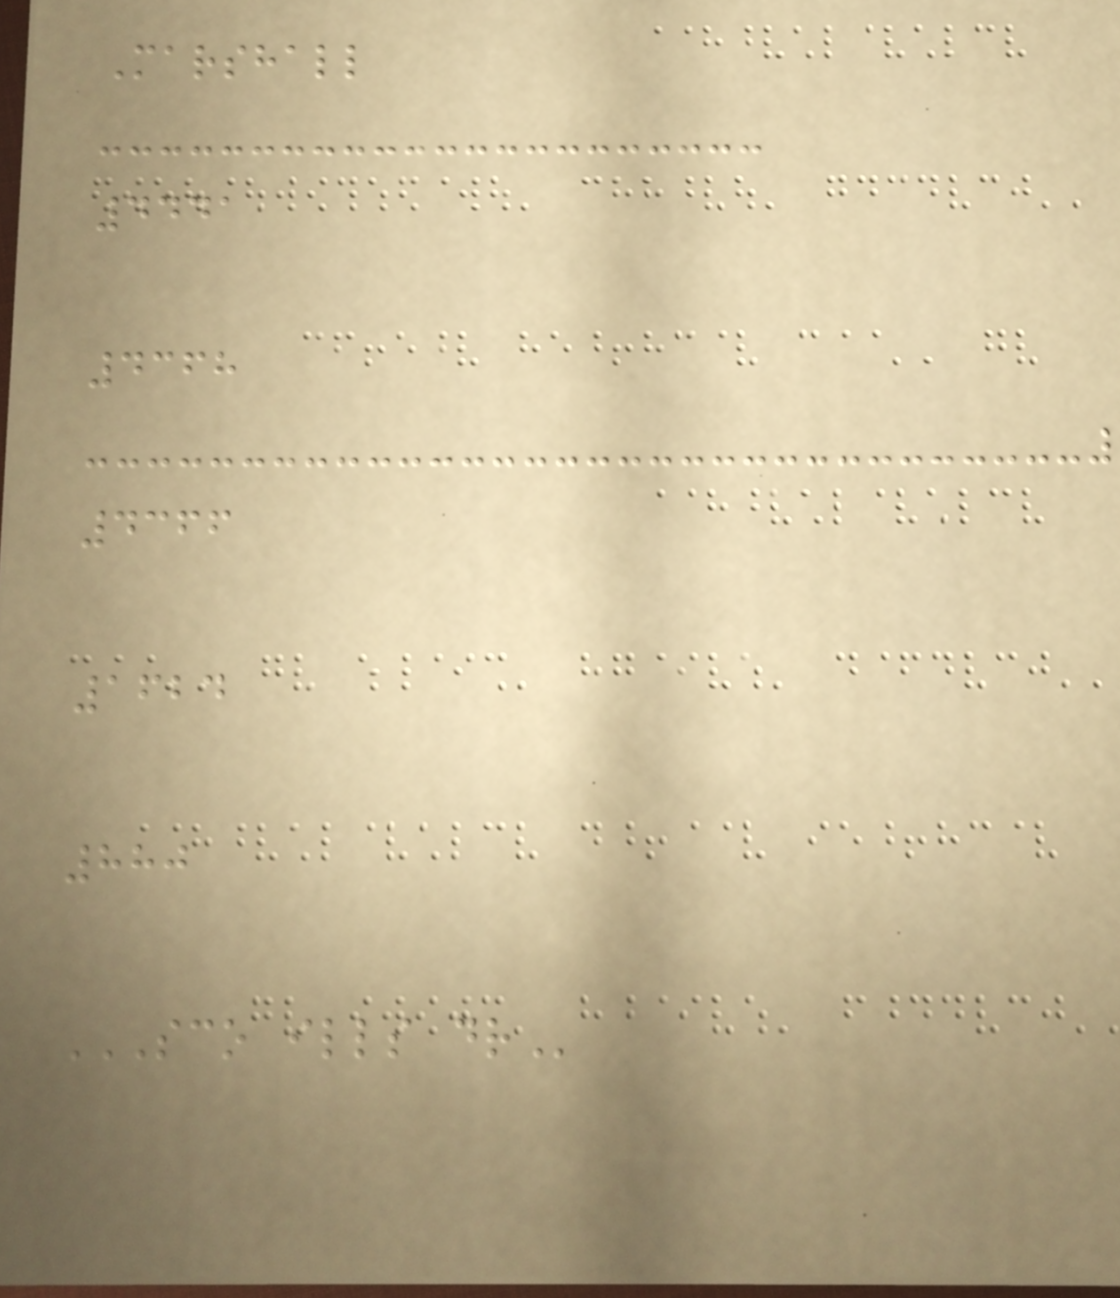Marshall
4441
4368
4366
1624
880
SCO ILLS DR
